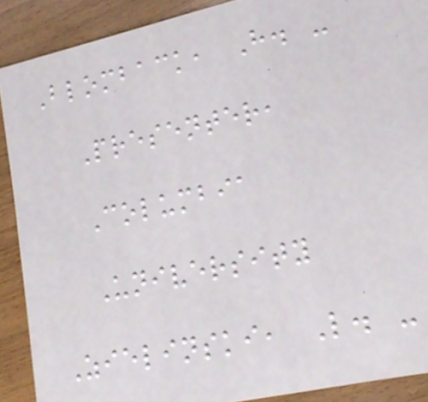Blomback, H. -
Presenter,
Columbia
University
Zielinski, L. -
